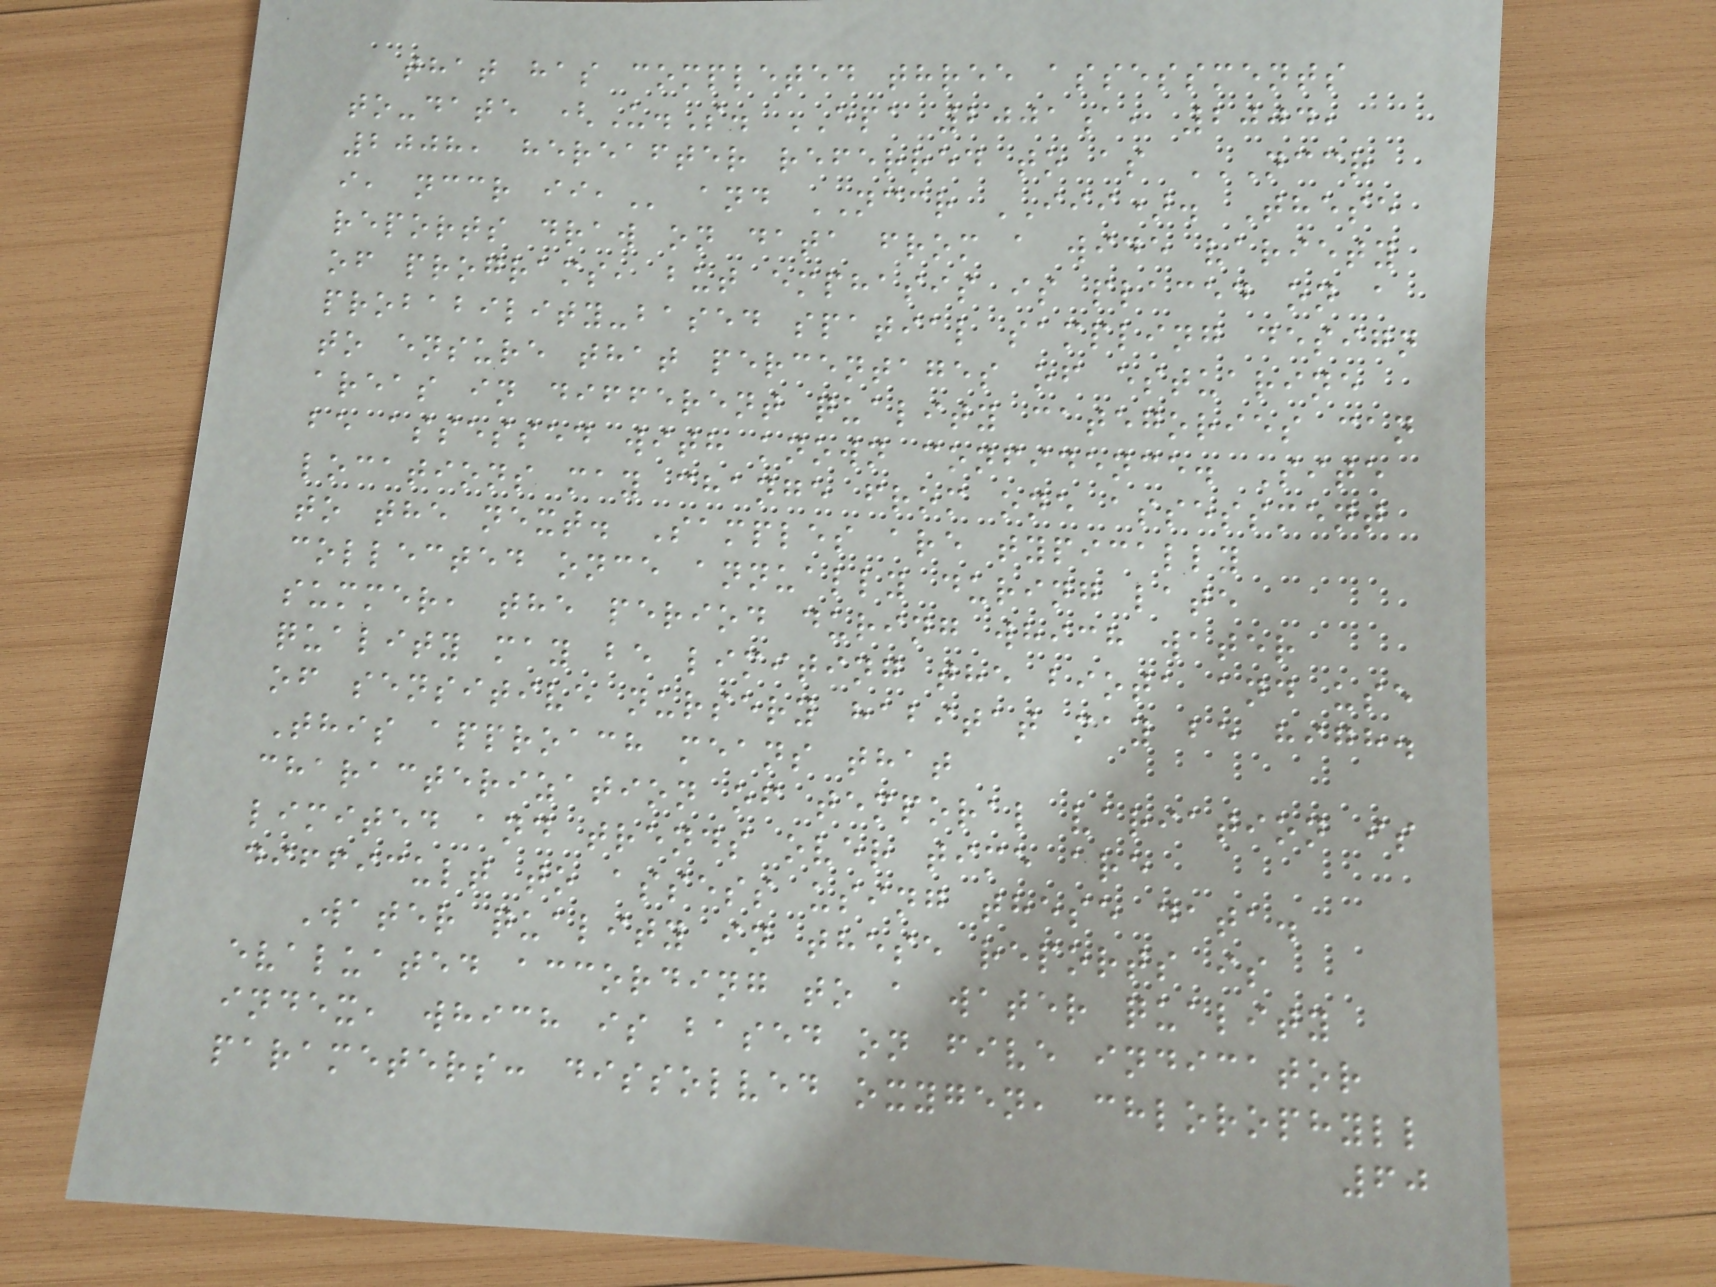that has completed three assessments
to-date (U.S. EPA 2001a, 2004,
2008, hereafter referred to as NCCR
I, NCCR II, and NCCR III). These
reports draw on data from a wide variety
of programs, but emphasis is placed on a
probability-based spatial sampling design
to ensure that percentages of estuarine
areas in different quality categories can
be assessed with known confidence. Site
locations may change from one assessment
to the next. Samples are typically
collected once annually during late
summer, the period during which water
quality may be limiting the biota and use
of sensitive nursery habitat may be high.
This approach means that
characterization of temporal variation is
limited and trends over time are
difficult to assess using these data.
Water quality in these reports is
evaluated according to a water quality
index, which is based on five indicator
parameters: dissolved oxygen, chlorophyll
60
